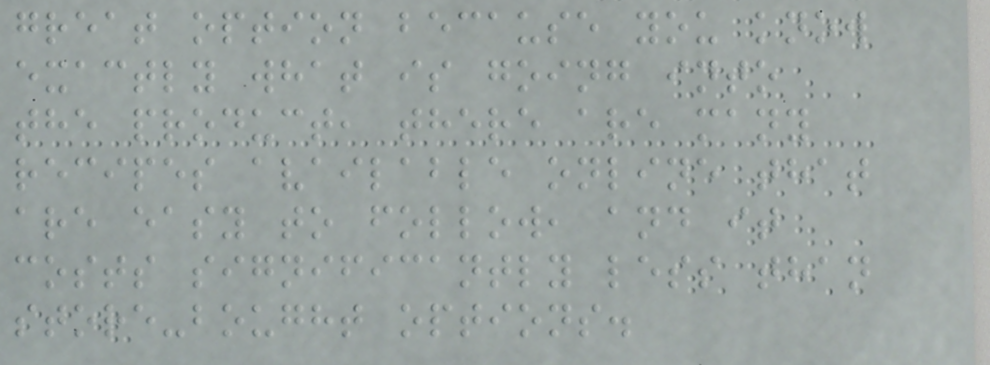great option because you know
exactly what is going into
the product, there are many
recipes available online that
are easy to follow, and it
costs significantly less than
store-bought options.
